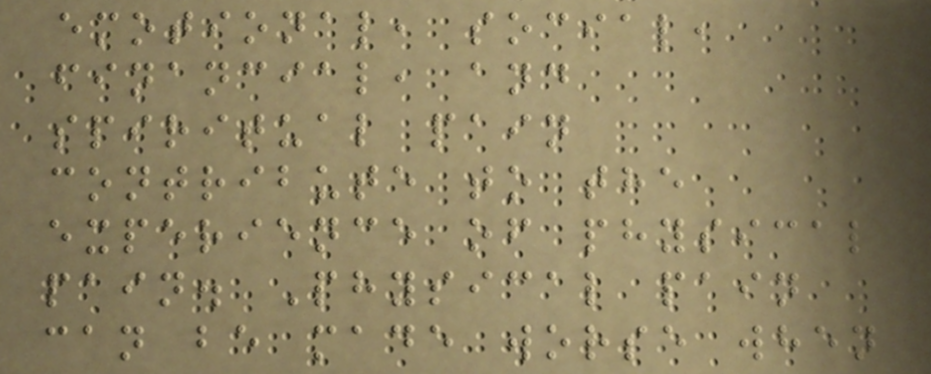emotional, social,
financial, and
spiritual pain
contribute to the
experience of physical
pain. Physical pain
can be made worse when
